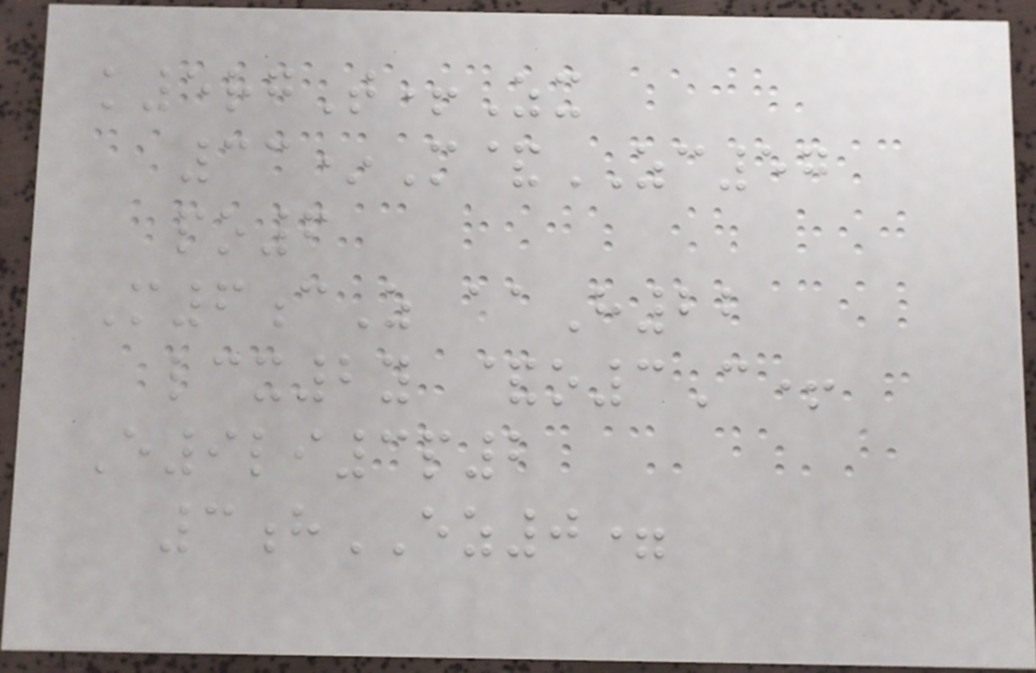k5rgT+Zx
33*M&ZC57
po6
M6cZ aaH22
lcx2y &o3C+
E9li3p2
3hEZ0=
